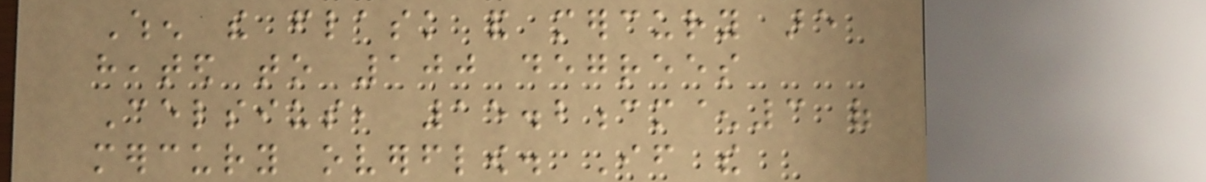When the flask and mercury are
heated to 100 degrees
Celsius, 15.2cm^3 of
mercury overflow. If the
